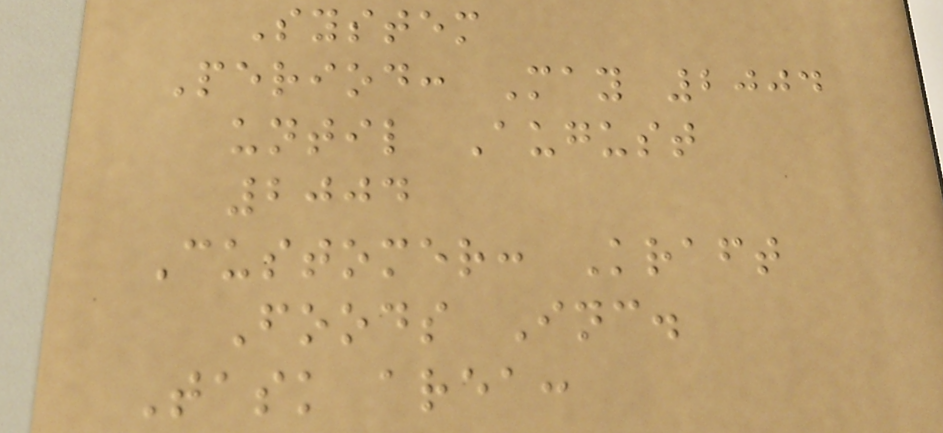System
Period: May 2004
until August
2004
Customer: Kraft
Foods Inc.
Task area:
